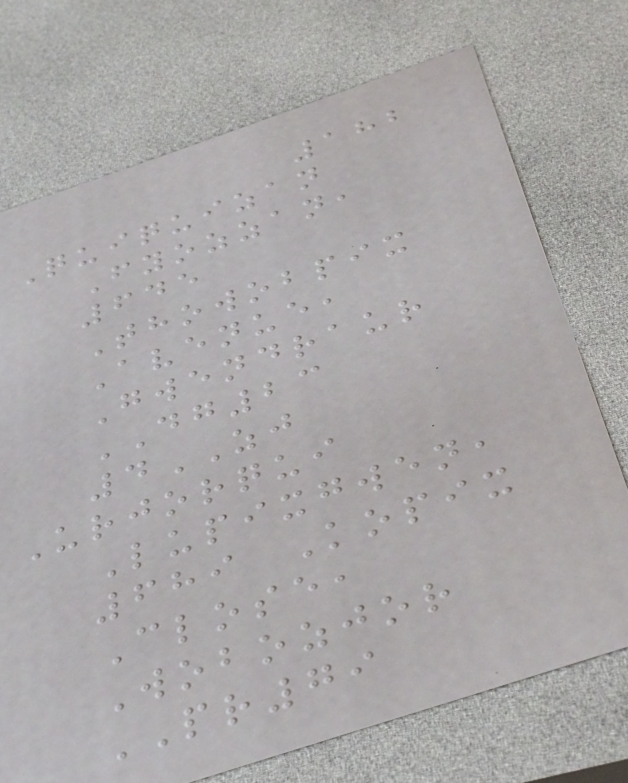182
Quiquizan
Fyozzan,
645
Thowobpix
Avenue,
Gwendraur
DG23
4ZJ
Urjorqui
Lupixgwen,
689 Kopix
Close,
Wobozjor
PR79
